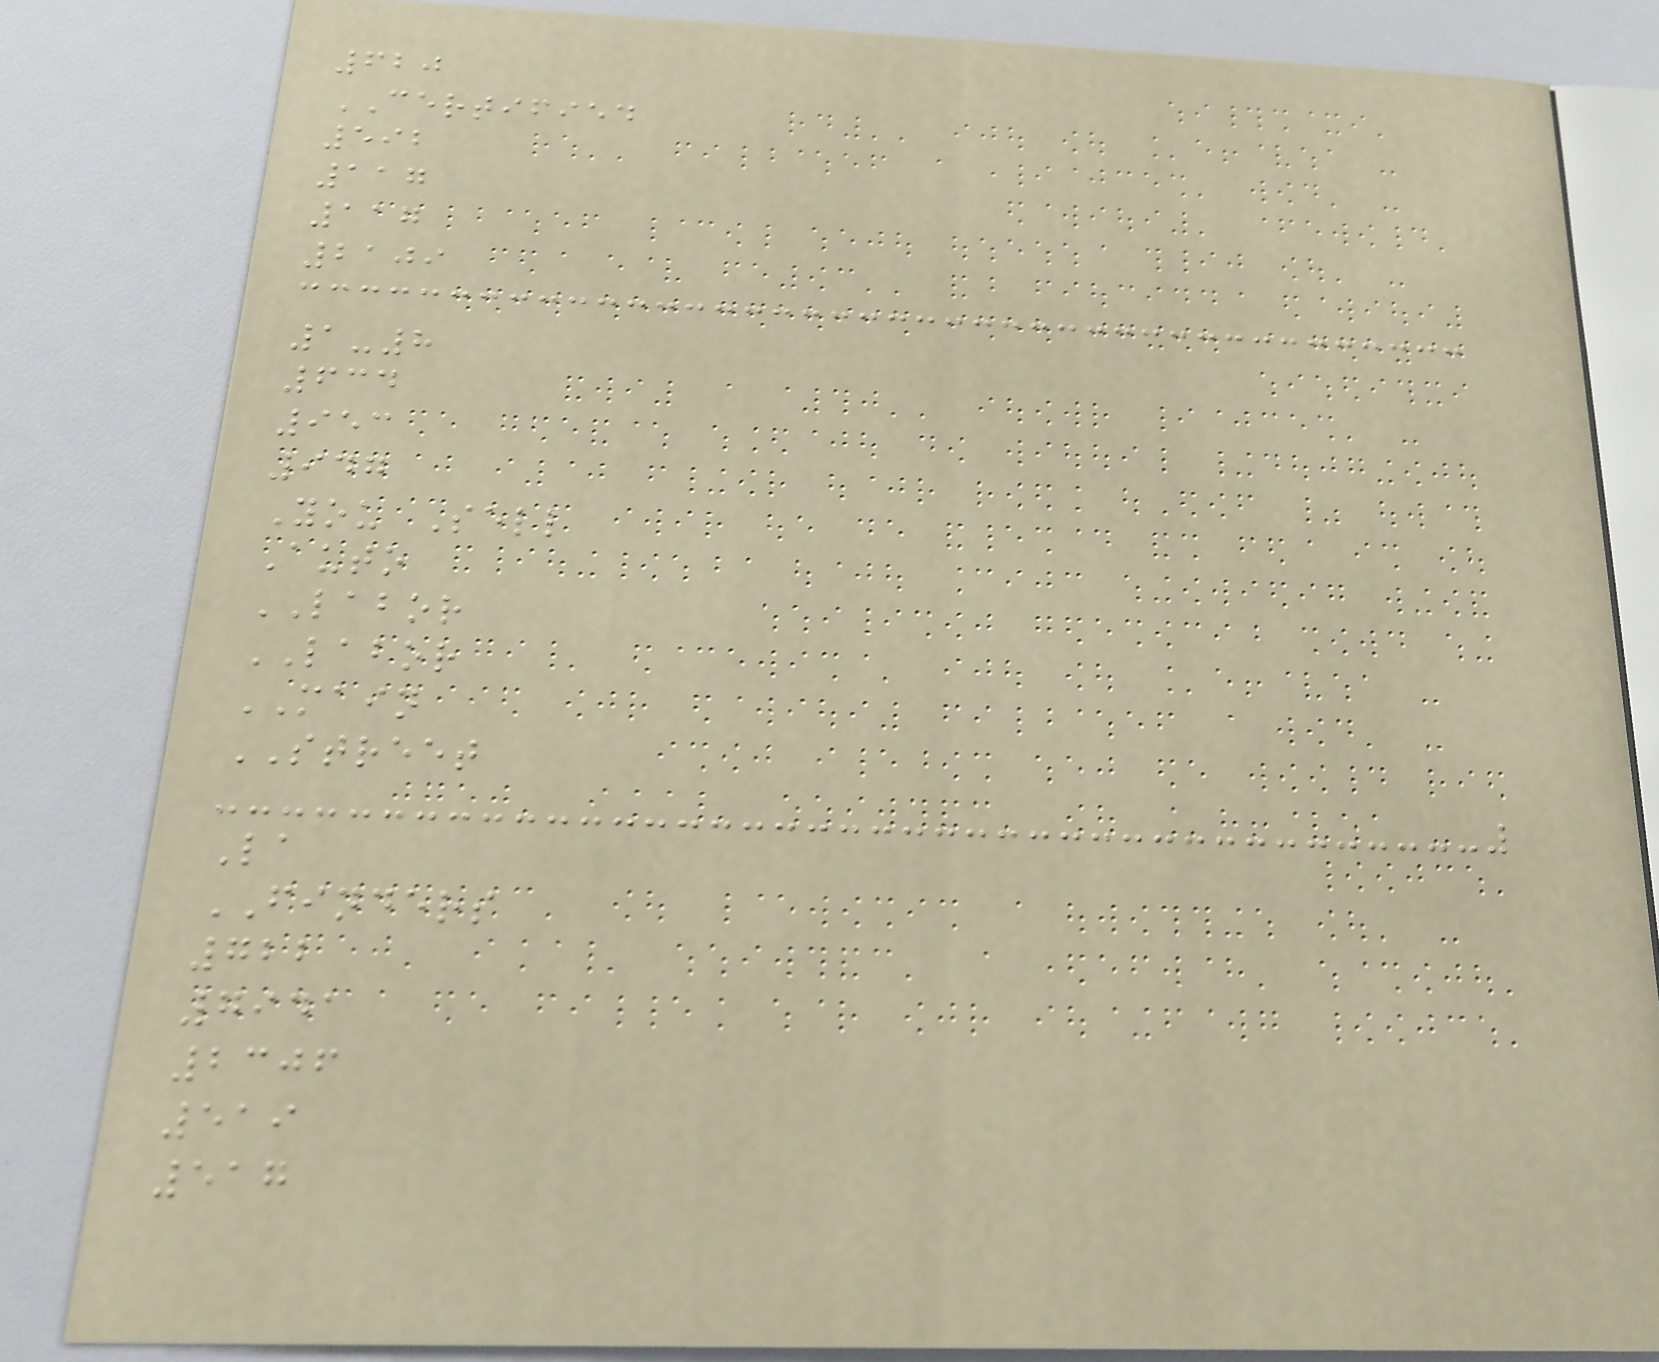620
CERTIFIED
592
117
117
2109
1-8
634
953
947
You Sell
Auto
LABOR
LABOR
MAIN
STREET
La
FINDERS
722
7941
2306
519
517
